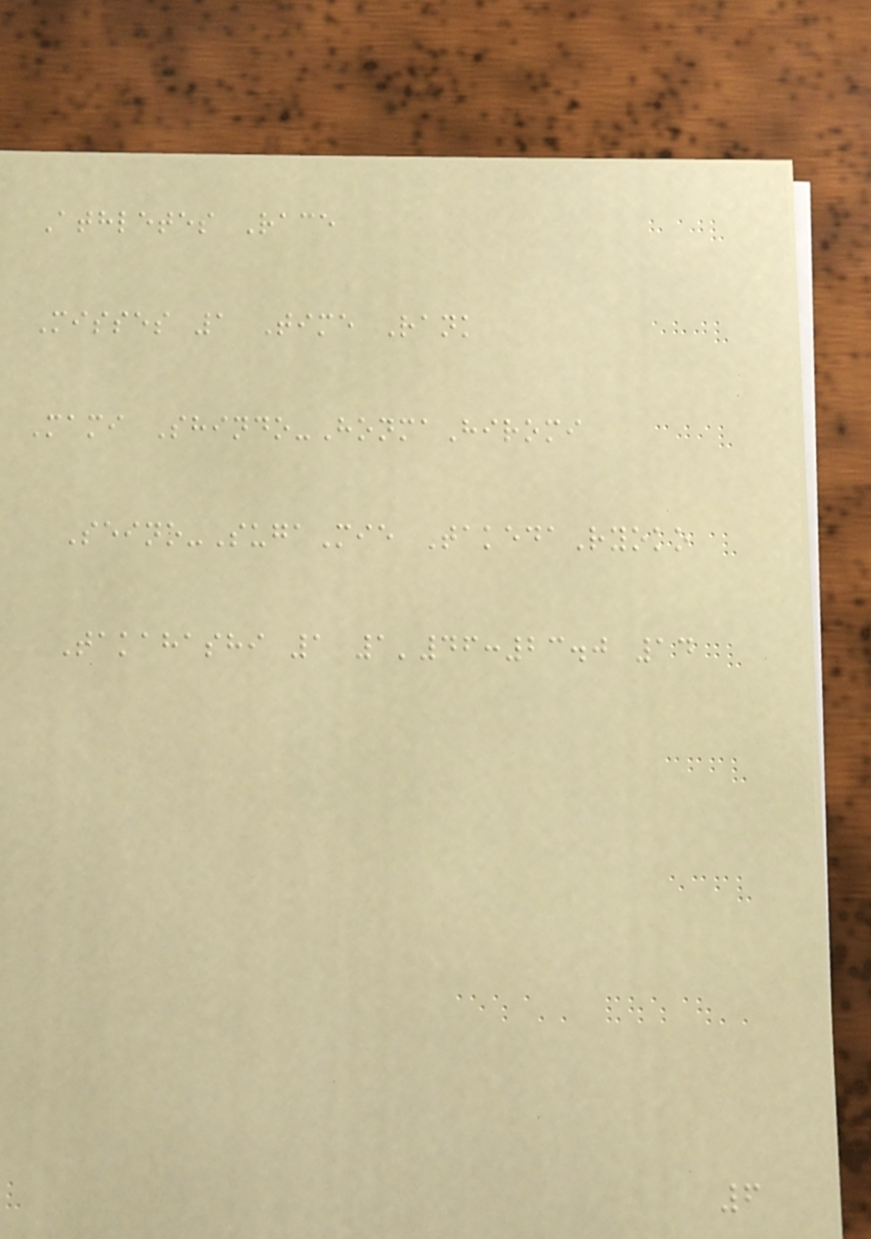Athletes Race
Misses 1 Time Rank
Mami Shindo-HonmaHiromi
Seino-SugaMie TakedaRyoko
Takahashi 1 1'46:23.0 14
6
